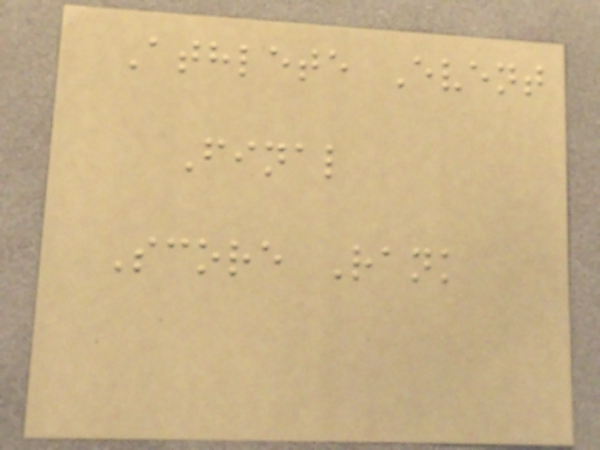Athlete Event
Final
Score Rank
